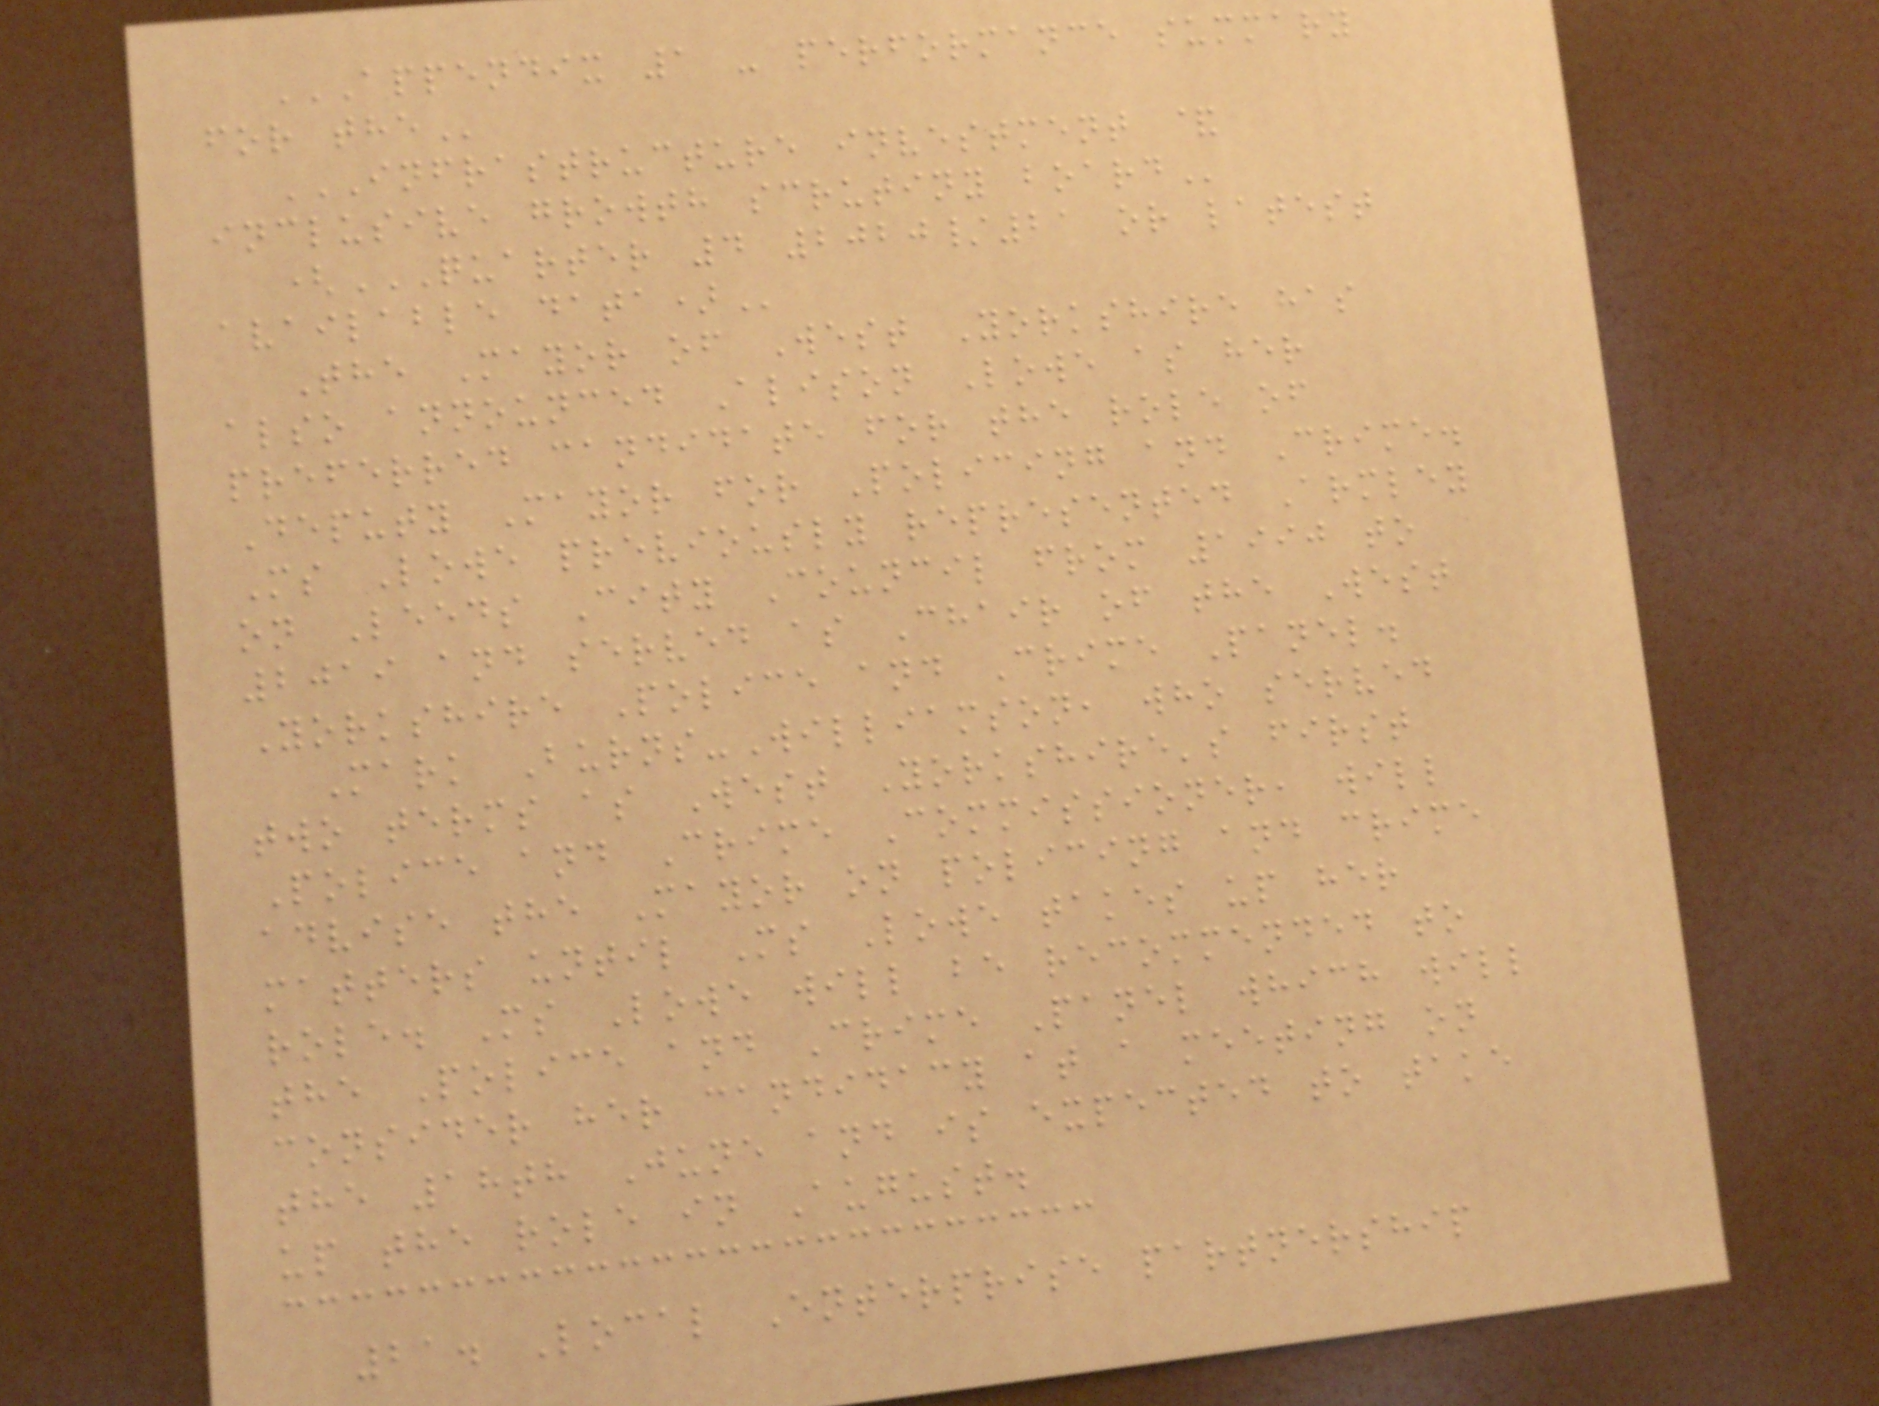APPENDIX 1 - PERFORMANCE SUMMARY
FOR THE
INFRASTRUCTURE INVESTMENT &
INCLUSIVE GROWTH SCRUTINY BOARD
(QUARTER 4 2020/21 OR LATEST
AVAILABLE DATA)
The Mayor of West Yorkshire has
also announced Alison Lowe as her
preferred candidate for the role of
Deputy Mayor for Policing and Crime.
Ms Lowe previously represented Armley
on Leeds City Council from 1990 to
2019 and served as Chair of the West
Yorkshire Police and Crime Panel.
Mark Burns-Williamson, who served
two terms as West Yorkshire's first
Police and Crime Commissioner, will
advise the Mayor on policing and crime
matters until Ms Lowe takes up her
role. Ms Lowe will be recommended to
the Police and Crime Panel which will
consider her candidacy at a meeting on
the 18th June and is expected to take
up the role in August.
21. Local Enterprise partnership
